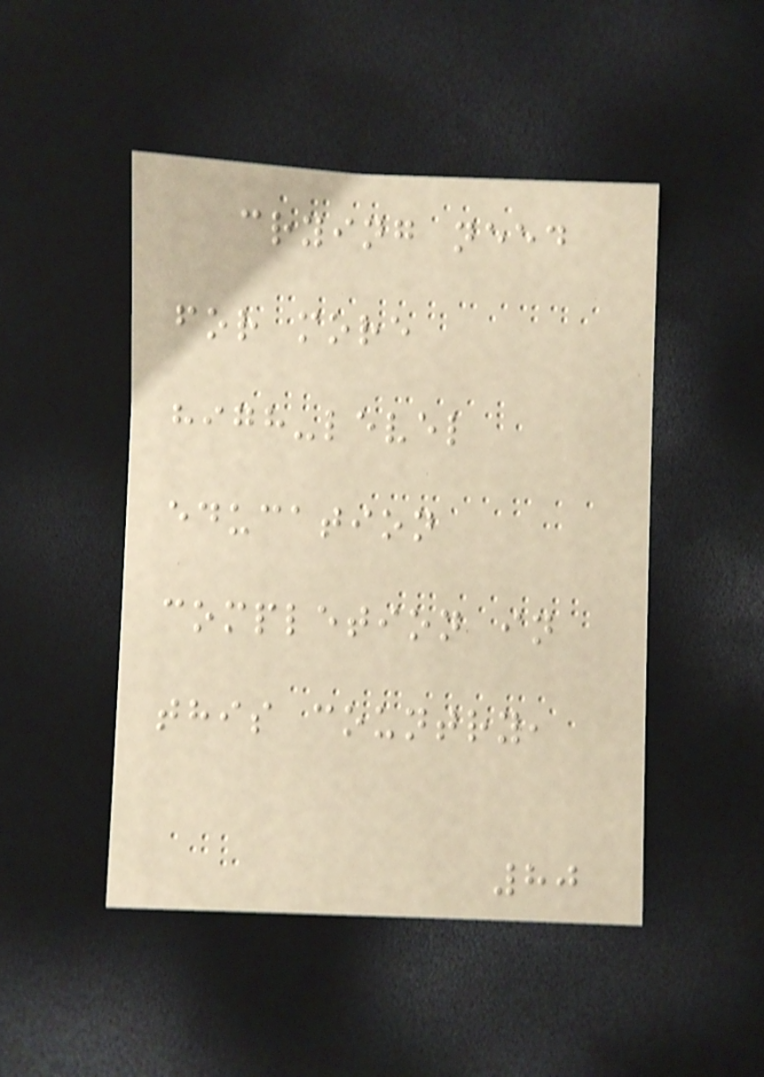crying need
for more
high-level
education
completion in
this country,
80
